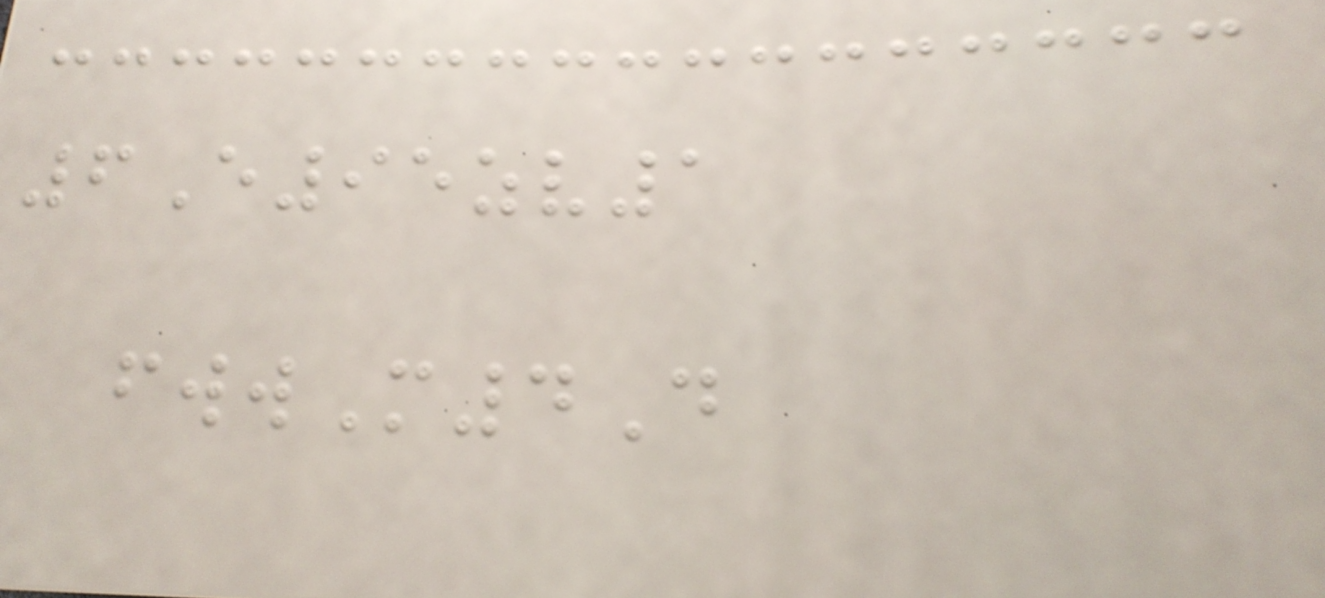6E95zv1
fwwM4D
